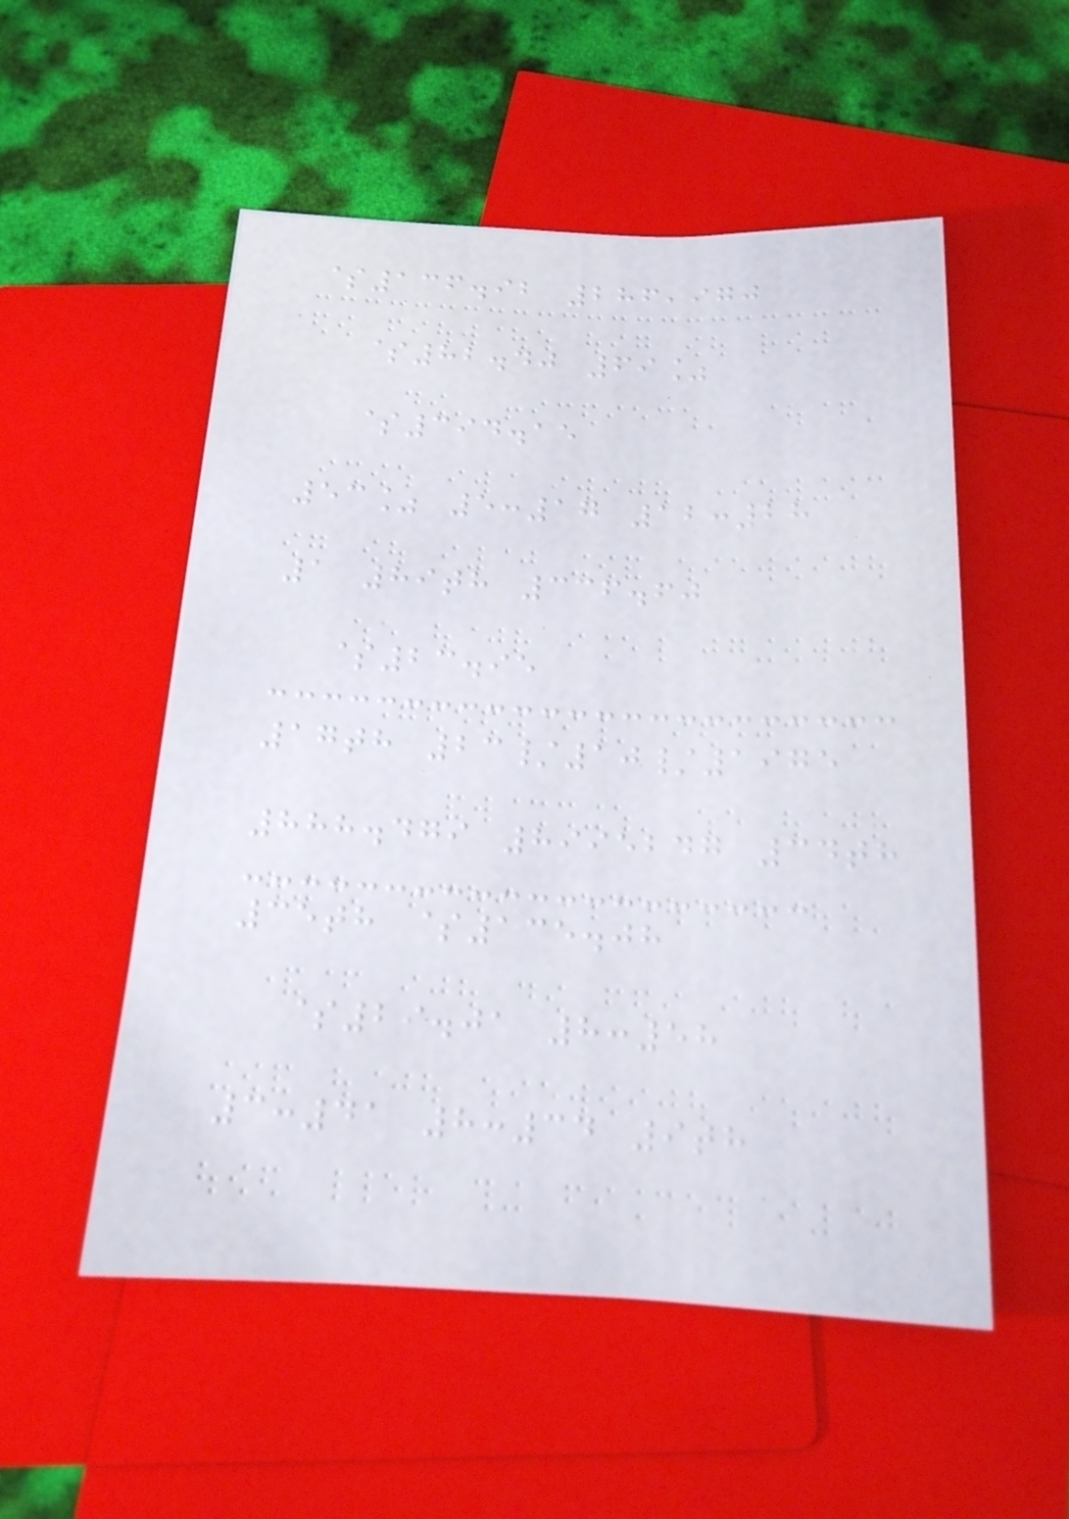$136.92 286,970
$82.40 69%
$394.15
53% 5:17 12:28
1 89th 336.60
$23.95
17th 23/10/1975
888.479 8995247 34th
35th $135.08
$29.01 8:58
3:41 8:34 9th
